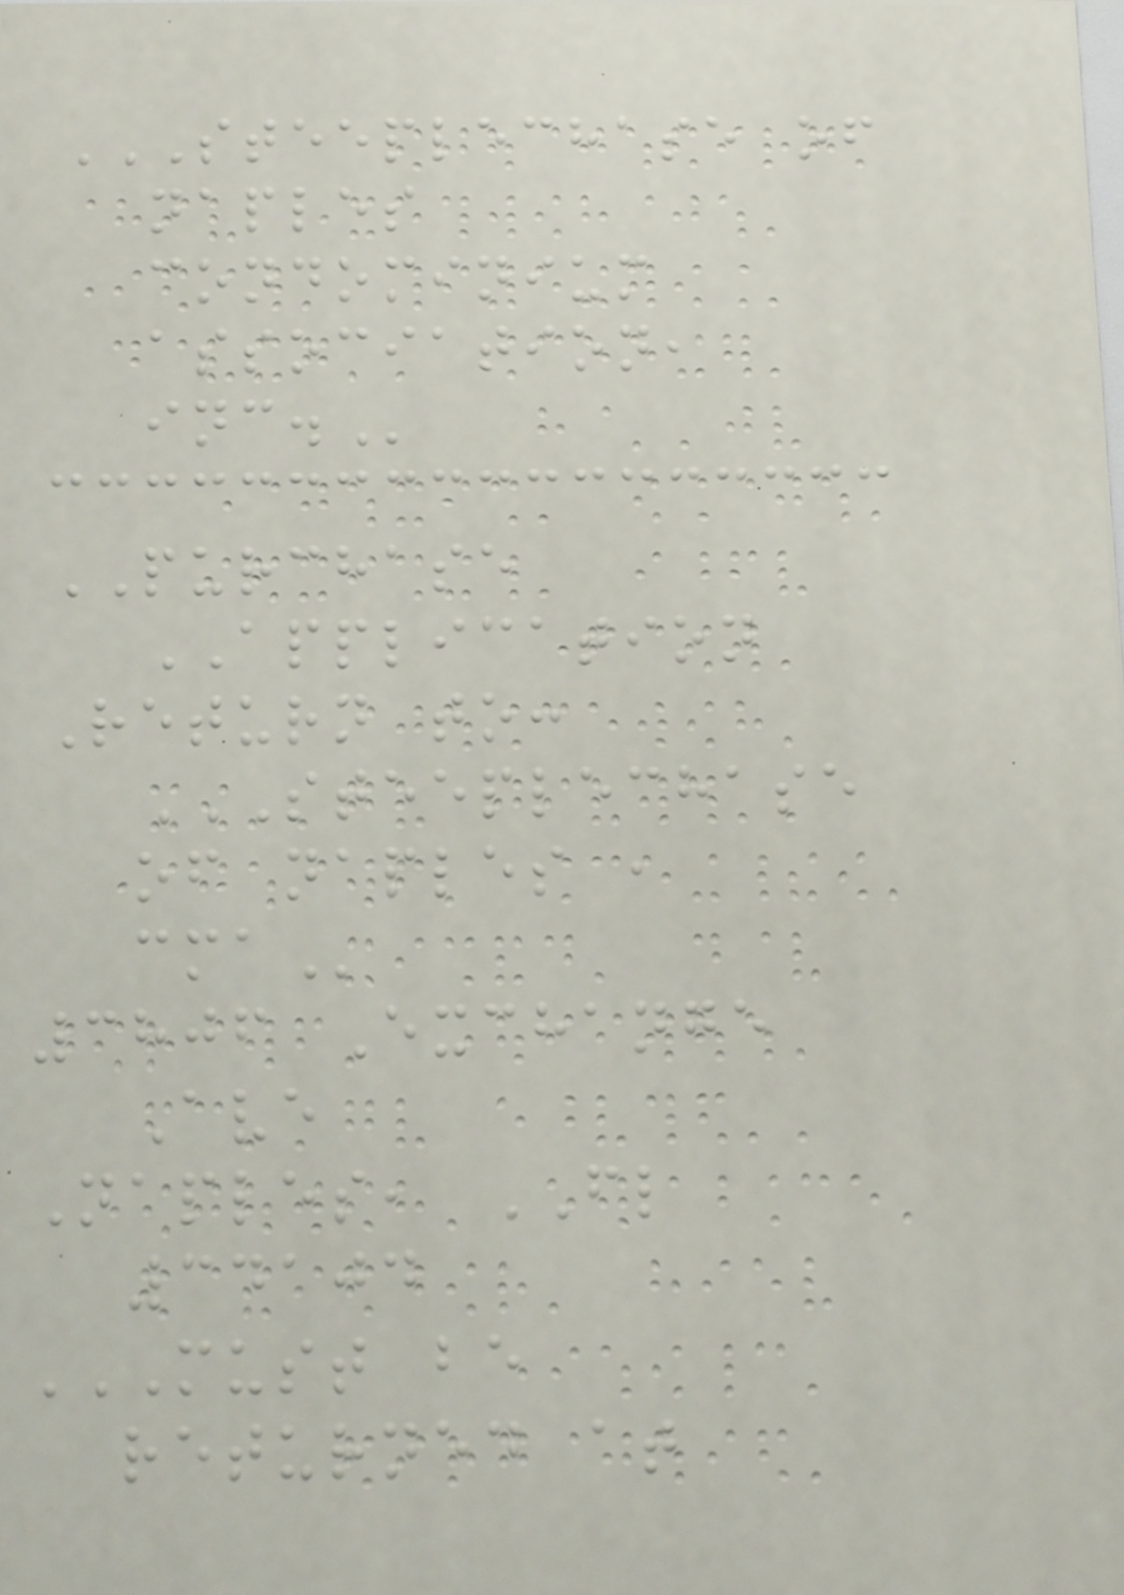STEEPLECHASE OF
NAPLES
CONDOMINIUM
ASSOCIATION,
INC.
PURCHASE
APPLICATION
Return to:
STEEPLECHASE
OF NAPLES ,
CMA
3806 Exchange
Ave
Naples, FL
34104
MUST BE
RETURNED AT
